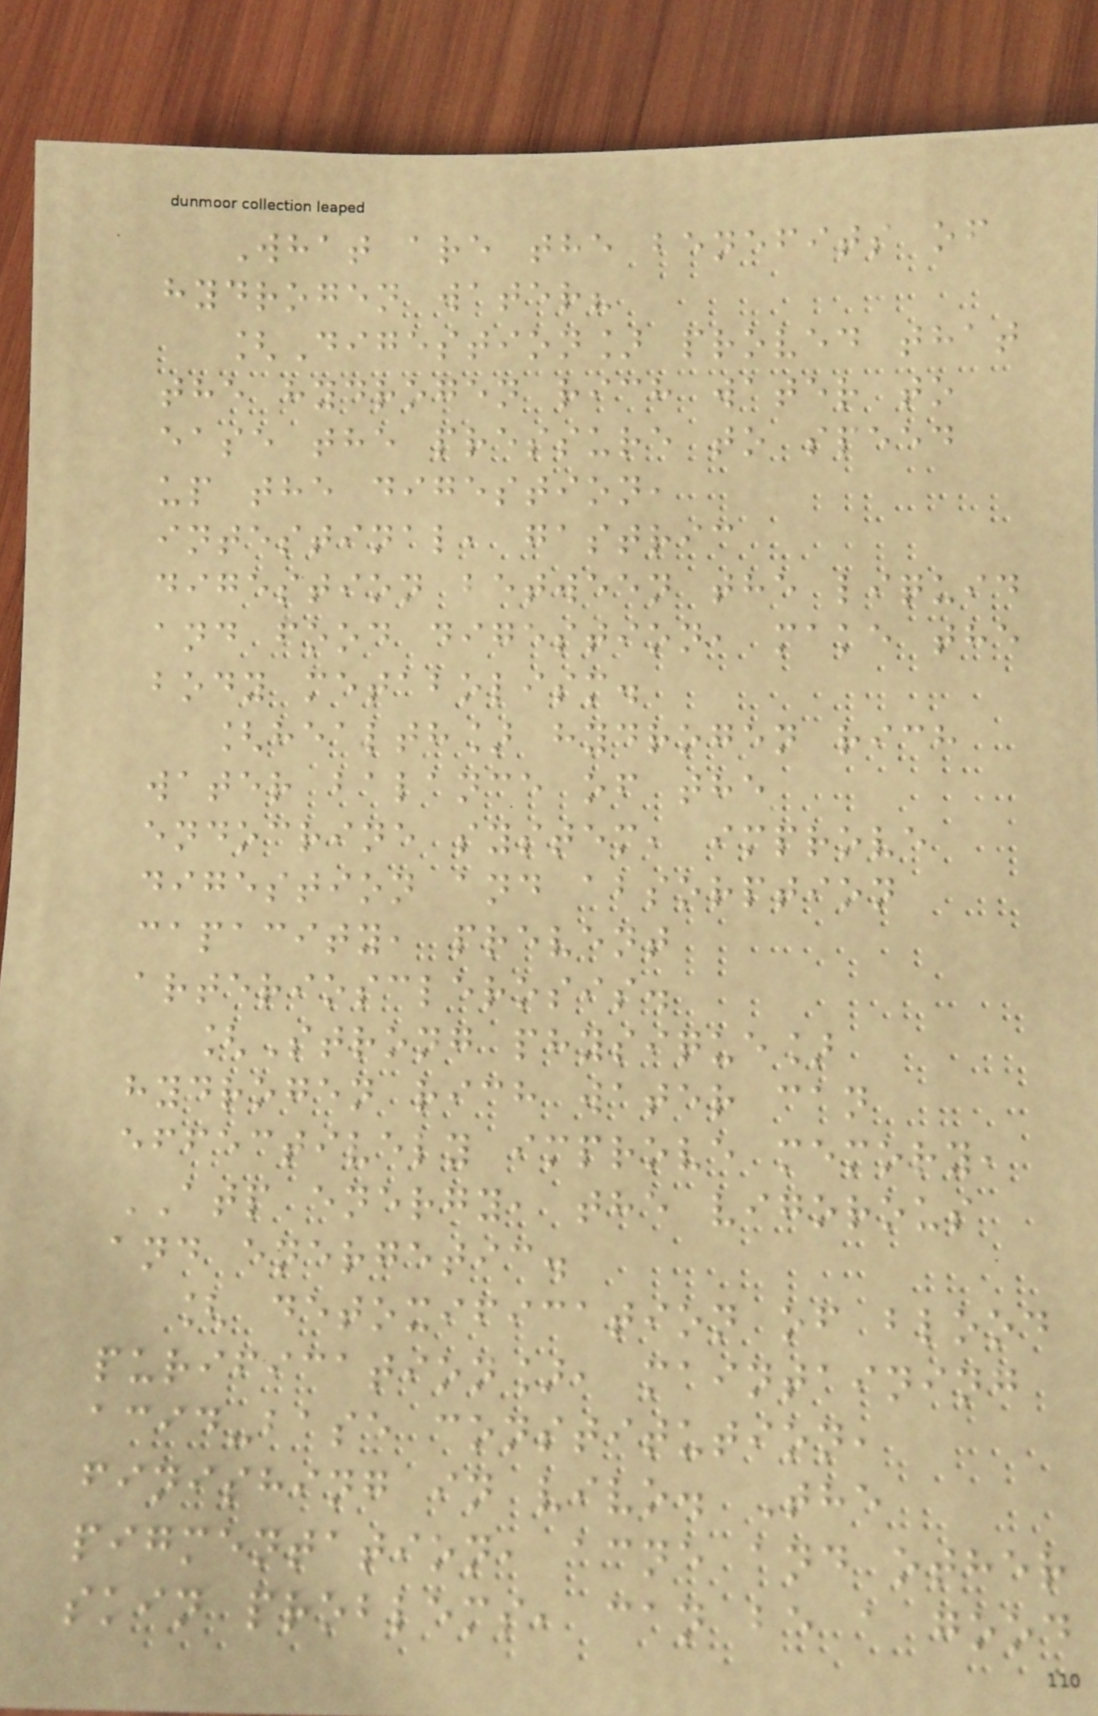What are the benefits of
hydrogen water?
[Digestion] proved that
the hydrogen rich water to
ease the pressure to speed
up the digestion,
intestinal, gastric
digestion between the liquid
and food digestion, make the
body metabolism.
[health] hydrogen rich
water balance of the
endocrine system, improve
digestion and absorption
capacity, prevent
arteriosclerosis.
[Strong physique]
hydrogen rich water can
effectively improve memory,
ATP energy, the vigorous
and energetic.
[ detoxification of blood
purification], maintaining
acid-base constitution,
finishing in vivo. The
pigmentation, acne and other
skin problems, can be a good
